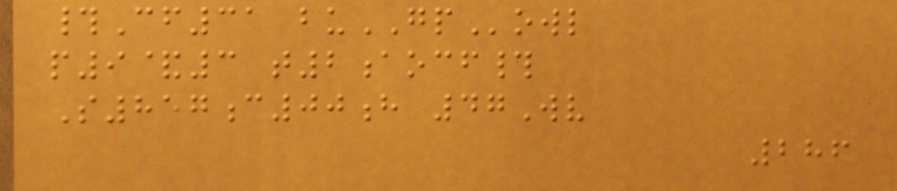#Cf31 buGPowl
p9&3 t2aocf#
S857c00h 47Wv
286
